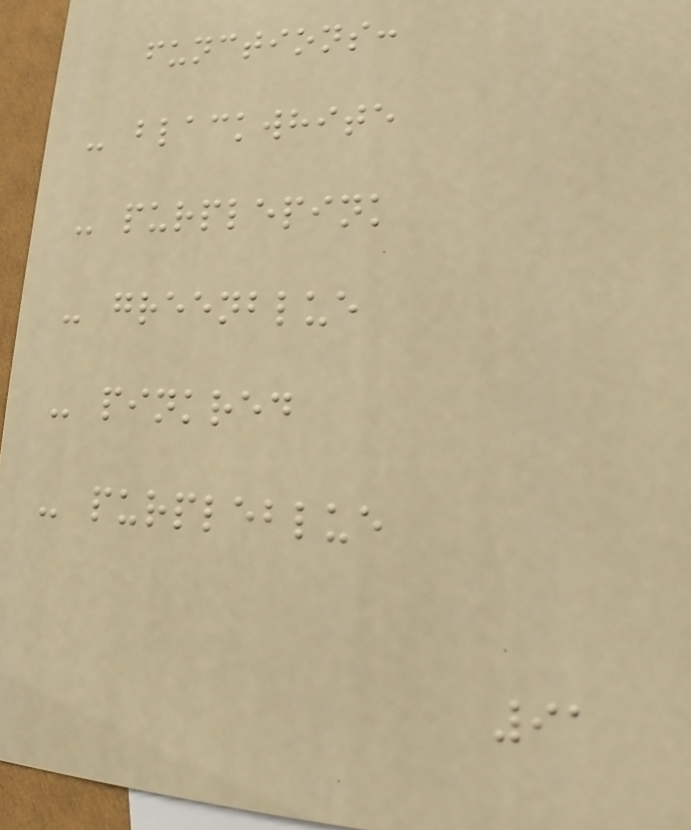functions:
- blackwhite
- purplepink
- greenblue
- pinkred
- purpleblue
91
